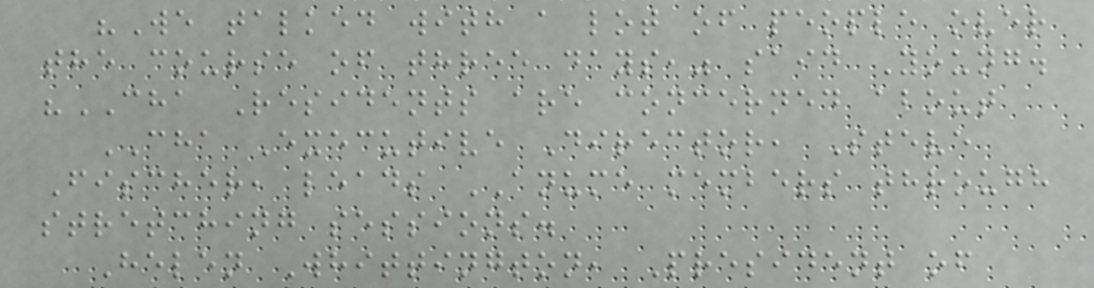"We talked with a lot of people over
the course of three days," said Young.
"CHA Residents are concerned about
CHA Executive Director, Steve
Fischer, leads ANUME members through
stretching sessions.
Helen Whittington, President of
